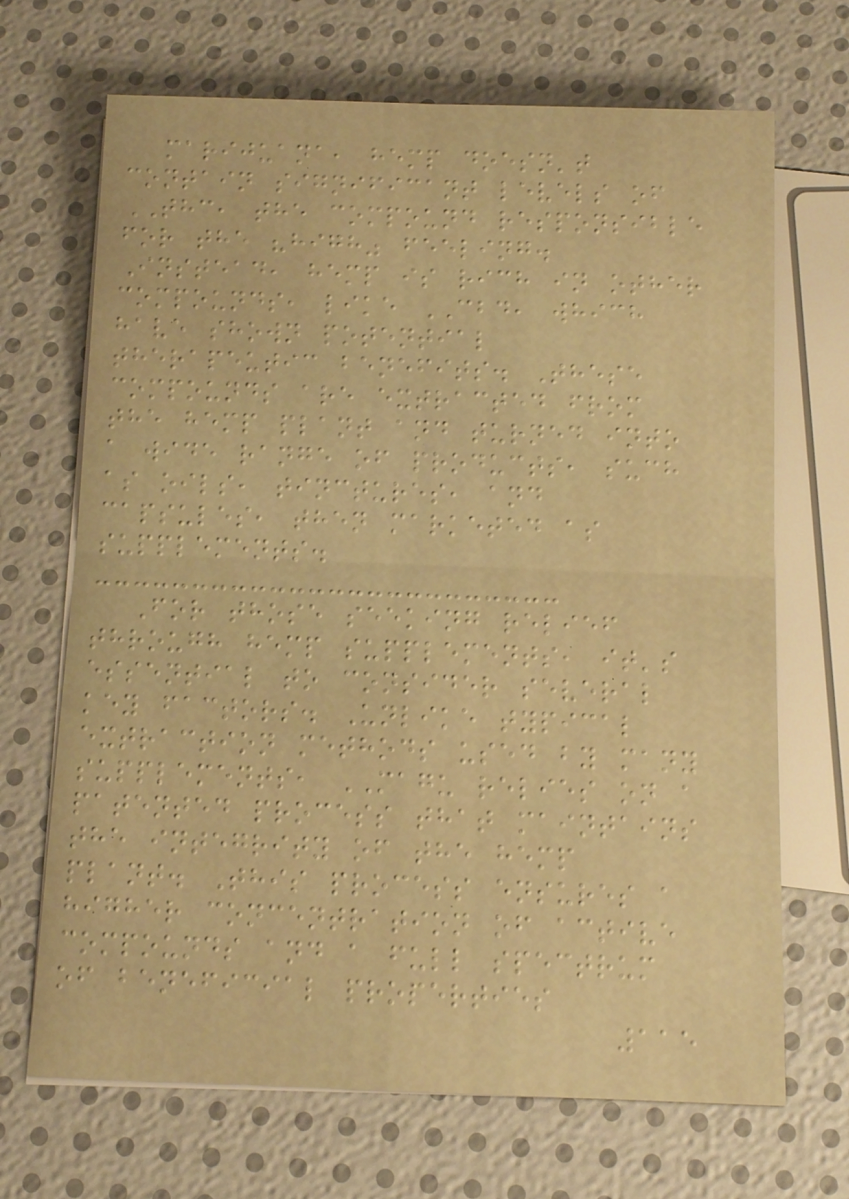marijuana, hemp doesn't
contain significant levels of
THC, the compound responsible
for the "high" feeling.
Instead, hemp is rich in other
compounds, like CBD, which
have shown potential
therapeutic benefits. These
compounds are extracted from
the hemp plant and turned into
a wide range of products, such
as oils, tinctures, and
capsules, then marketed as
supplements.
For those seeking relief
through hemp supplements, it's
essential to consider several
key factors. Unlike typical
extraction methods used by many
supplements, MAGU relies on a
patented process that maintains
the integrity of the hemp
plant. This process ensures a
higher concentration of active
compounds and a full spectrum
of beneficial properties
115
